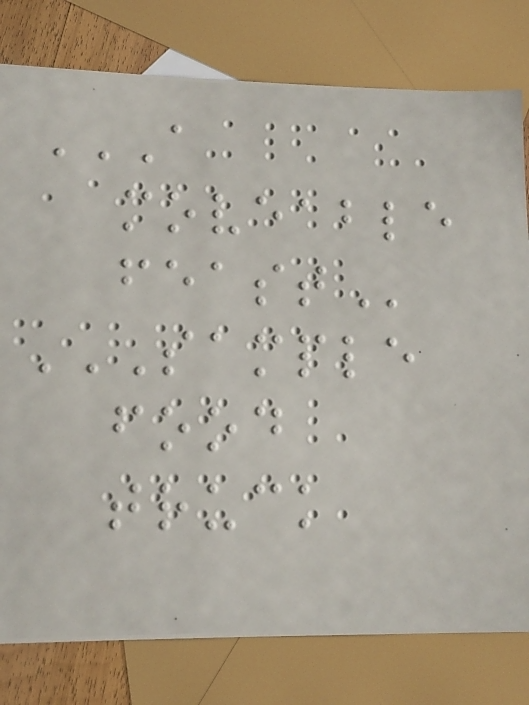A
MOVEABLE
FEAST
SAMPLE
FOOD
TRUCK
